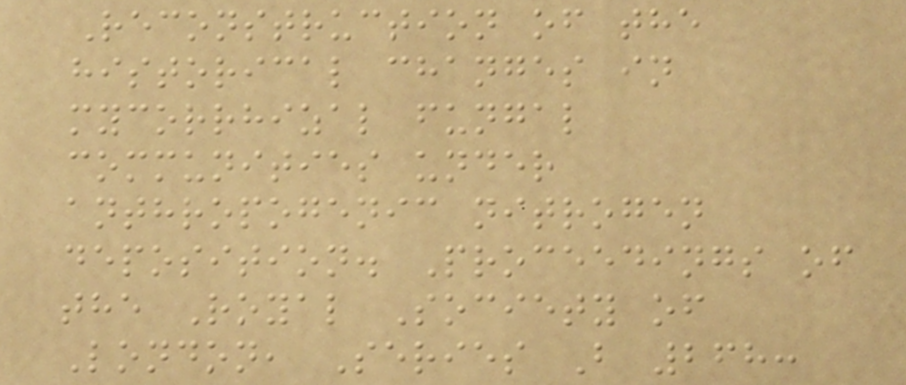Reconstruction of the
historical changes in
mycorrhizal fungal
communities under
anthropogenic nitrogen
deposition. Proceedings of
the Royal Society of
London, Series B 268:
